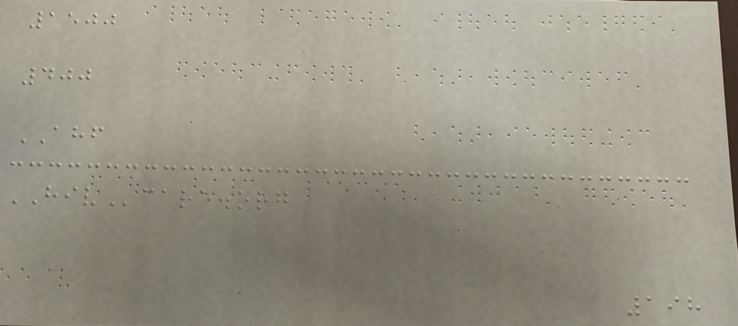1500
400
AHF
HIVcare.org
198
